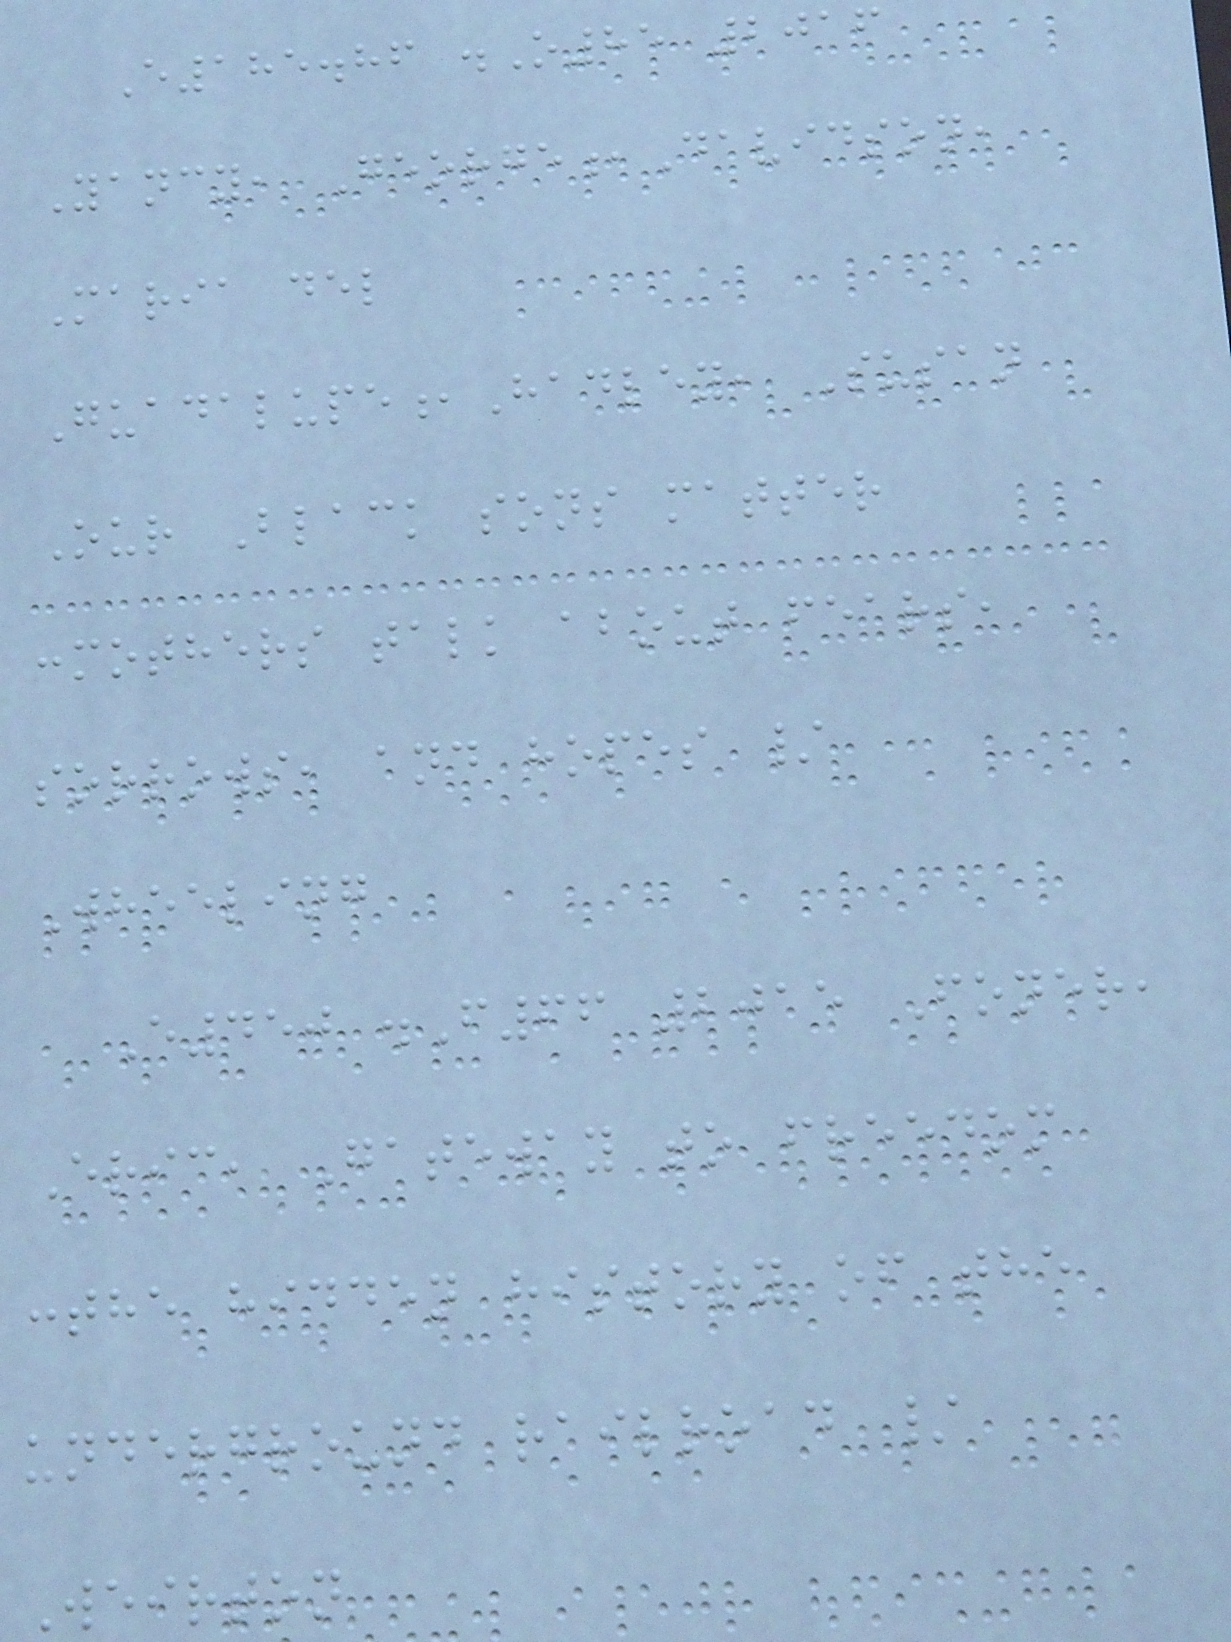E185.86 .O85 2016
Yancy, George,Davidson,
Maria del
Guadalupe,Hadley, Susan
Our Black sons matter
:mothers talk about fears,
sorrows, and hopes /
Wheeling
E450 .F66 2015 Foner,
Eric, Gateway to freedom
:the hidden history of the
underground railroad /
Weirton
